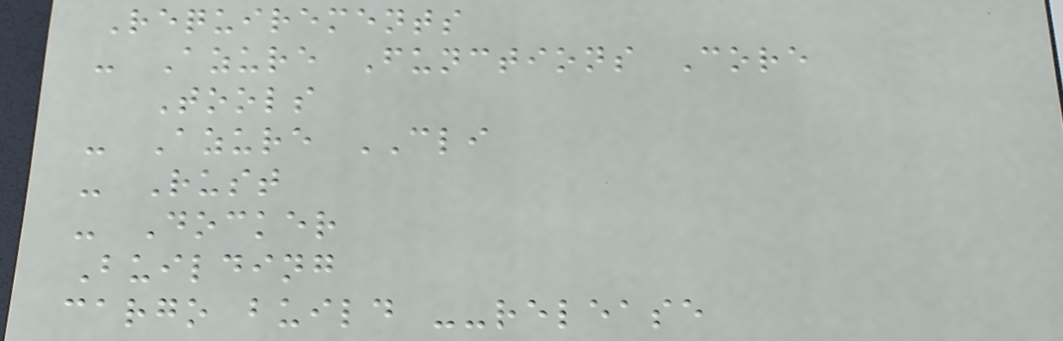Requirements
- Azure Functions Core
Tools
- Azure CLI
- Rust
- Docker
Building
cargo build --release
